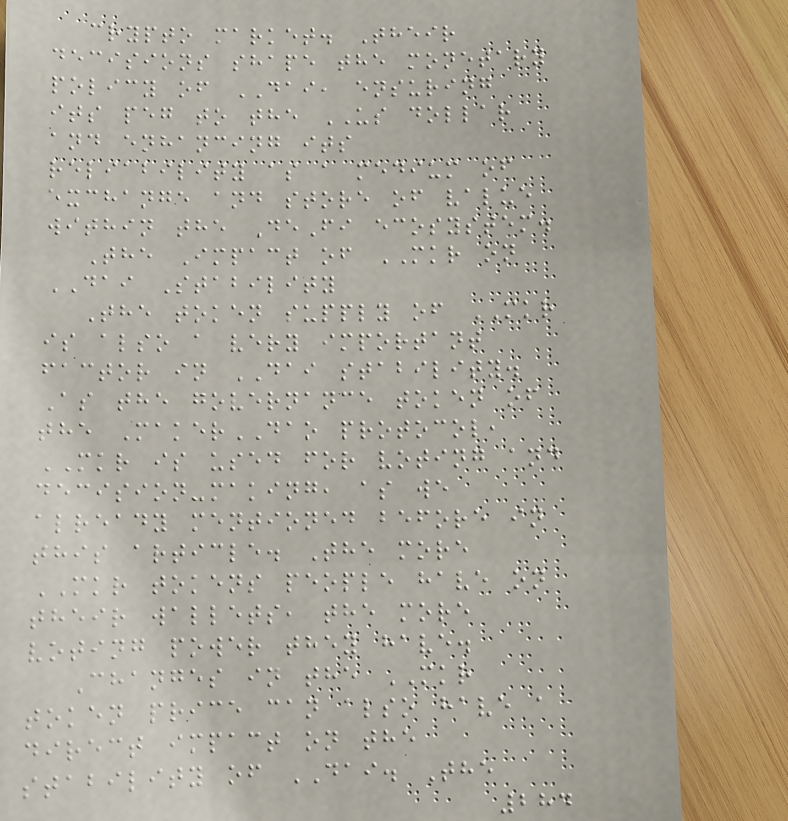crypto market. Their
decisions shape the monetary
policy of DAI, ensuring
its peg to the US dollar
and enhancing its
reliability as a medium of
exchange and store of value
within the DeFi ecosystem.
The Impact of MKR on
DAI Stability
The token supply of MKR
is also a very important
factor in DAI stability.
As the governance token of
the MakerDAO protocol,
MKR is used for voting and
decision-making, as we
already mentioned before in
this article. The more
MKR tokens people have on
their wallets, the more
voting power they have.
Changes in the MKR
token price can also have a
direct impact on the
stability of DAI. The
284
